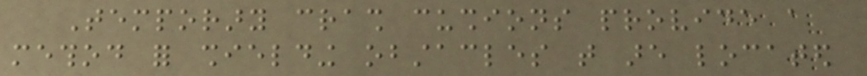Temporary crash cushions provide a
method for shielding obstacles that are located
